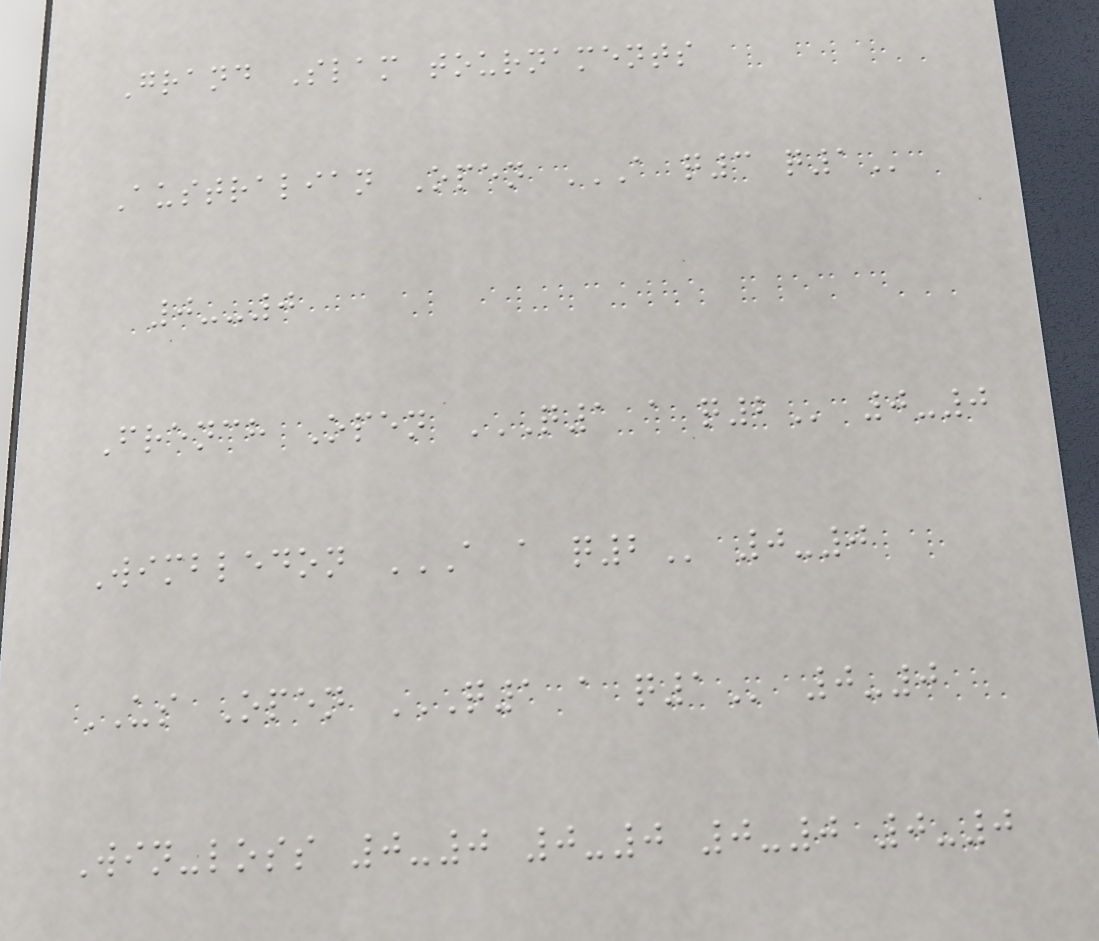Grand Slam tournaments
Australian Open A Q3 Q1
0--0
French Open Q1 A Q2 0-0
Wimbledon A A Q2 0-0
US Open Q1 A Q1 0-0
Win-loss 0-0 0-0 0-0 0-0
